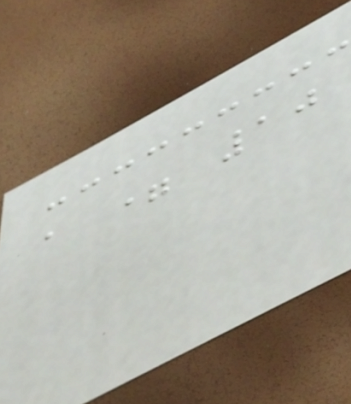a = 10
